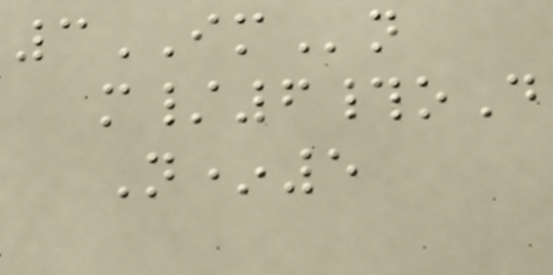3IMn
m/6#oD
N*5
